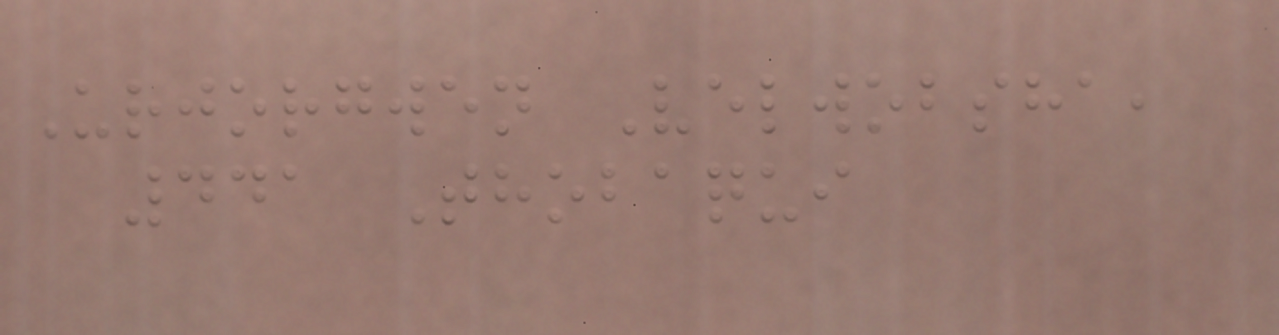Urjorgwen Velwobsha,
441 Thobaqui
